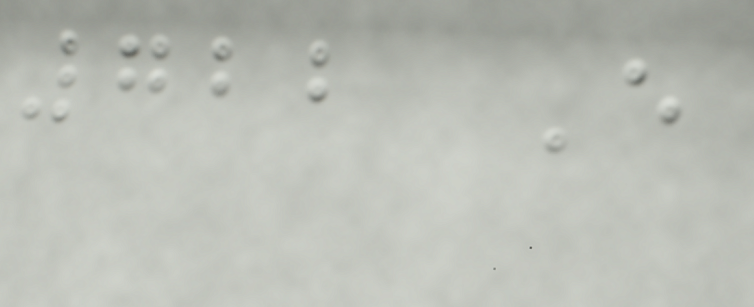722 E
